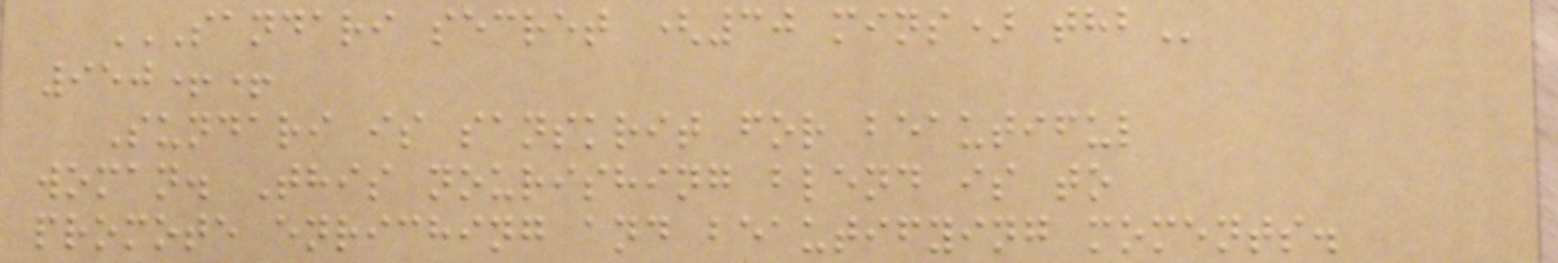SANDARI SECRET (30 MINS) THB
950++
Sundari is sanskrit for beautiful
woman. This nourishing blend is to
promote enriching and beautifying moments.
